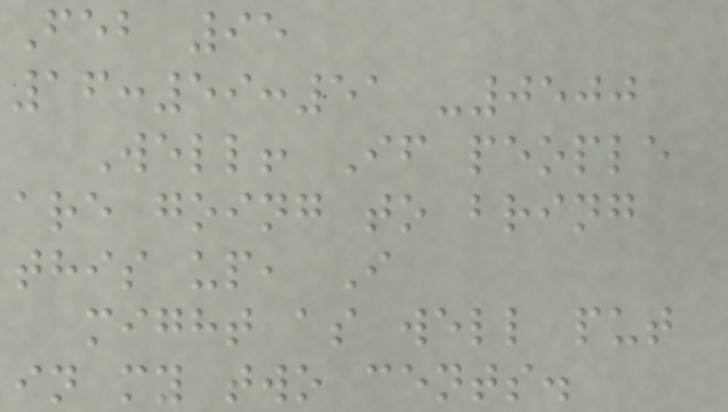Feb 95
16:59:51 -0500
Well! If people
are going to bring
this up, I
might as well put
in my two cents.
